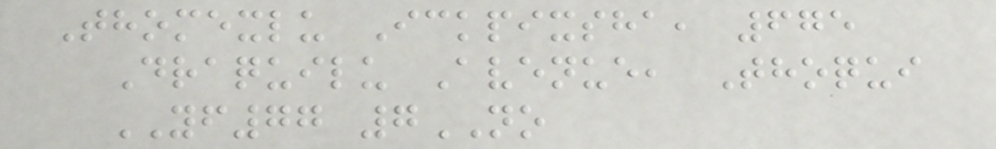Thomexlu Ickpixsha, 675
Draquilu Avenue, Thoqui
YF77 7NO
